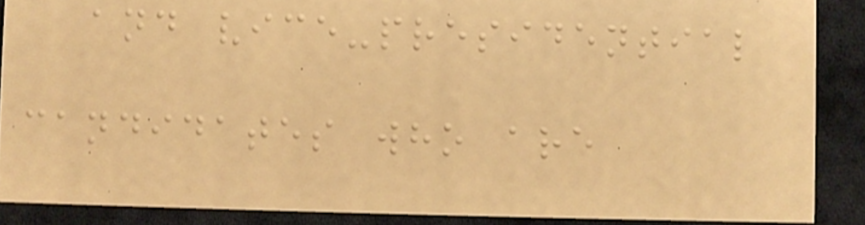and vice-presidential
candidates who are
